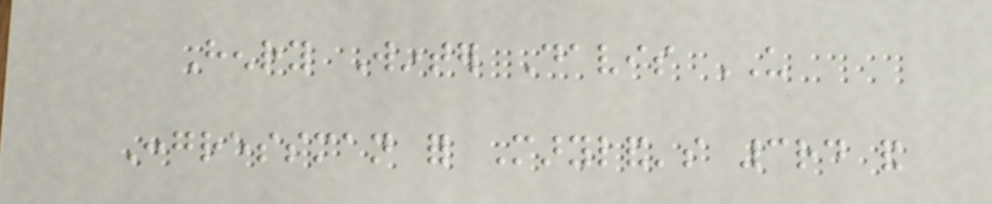Henry Winter Davis US
Congressman for Maryland's 3rd and
